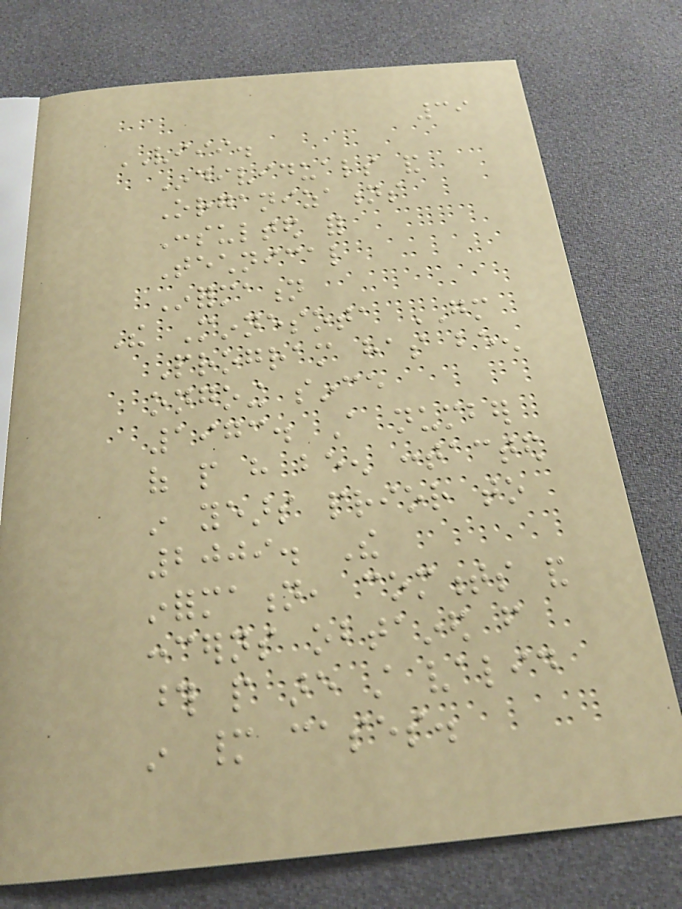39
VIII.
Individuals and
Organizations
Consulted for
Technical
Information
The Minnesota GM
Program has been
ongoing since
1973. A number
of people have been contacted
in years prior to
2009. The
information, comments and
concerns obtained from
those people are still valid
in many cases.
